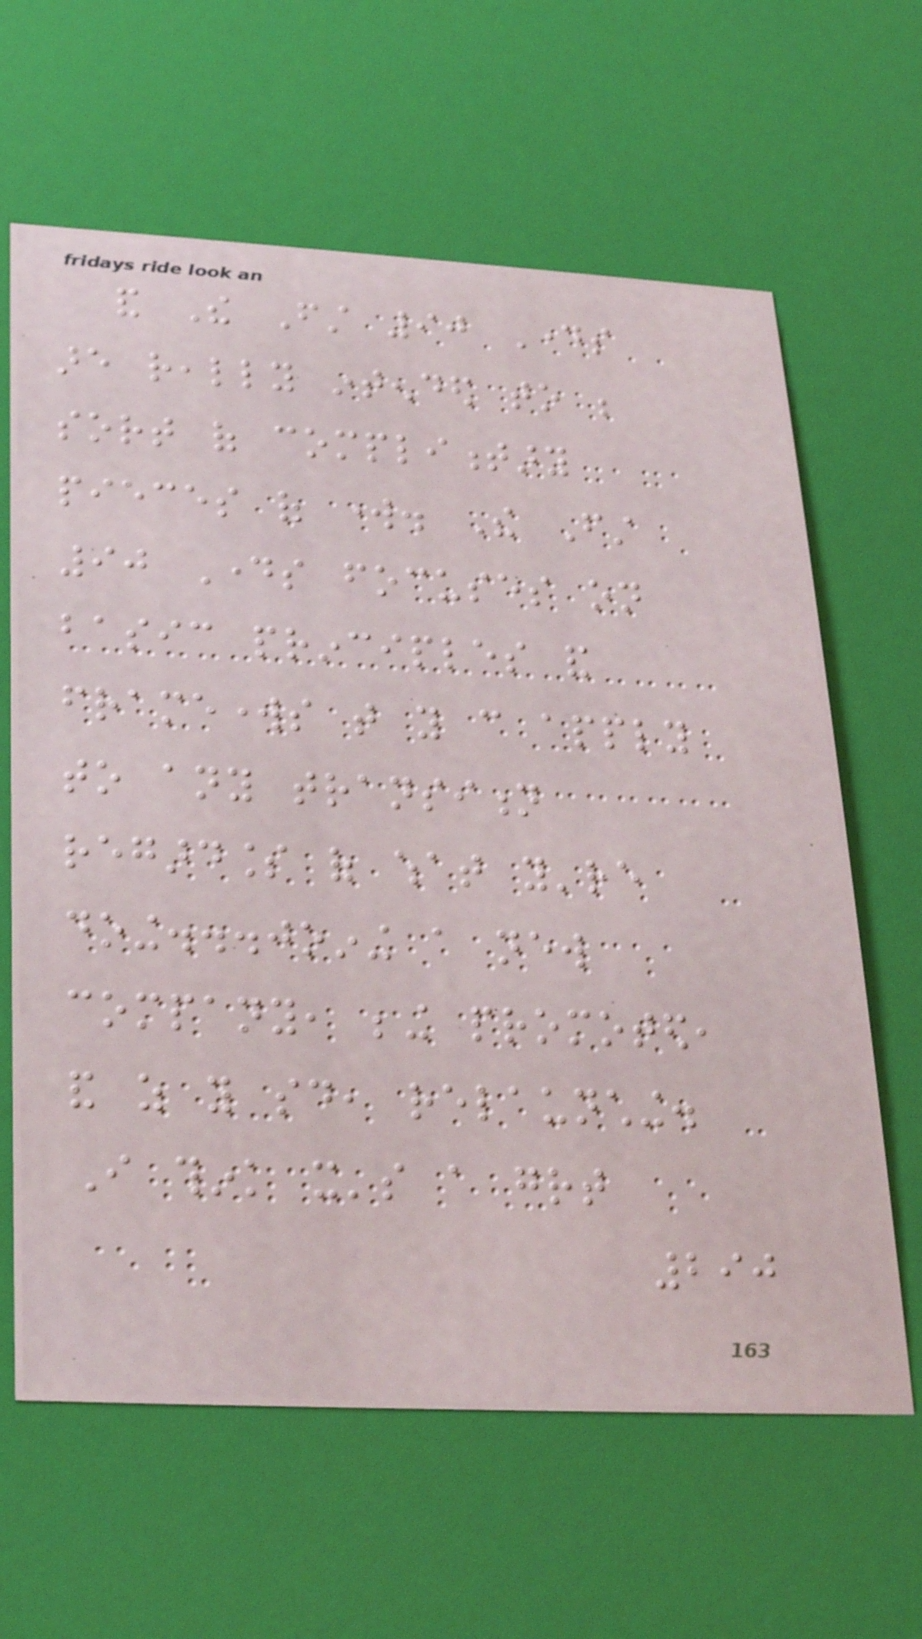and The First 90 Days
are really intended to be
sort of complimentary
pieces of work. The First
90 Days focuses on
basic principles and
frameworks that you can apply
to any transition
regardless of what you're
doing...joining a new
company, being promoted,
and as you said, relaunching.
I think it's a great
290
